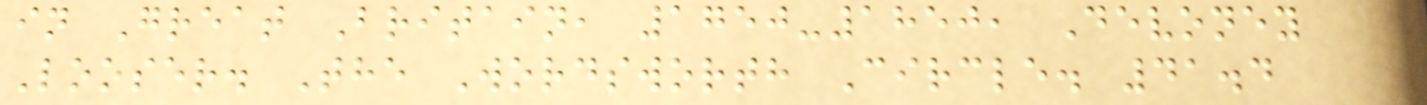in Great Britain, 1750-1850, Devoney
Looser. The Wordsworth Circle. 41.4
